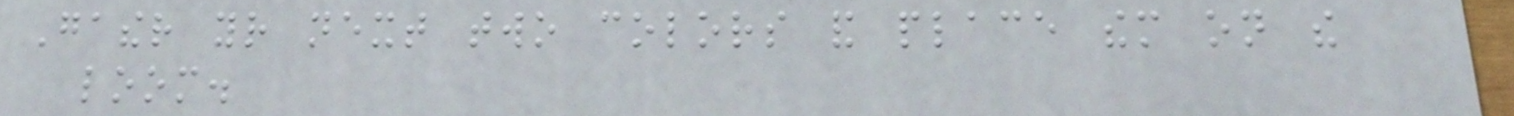Gather your next two colors and place them on the
loom.
